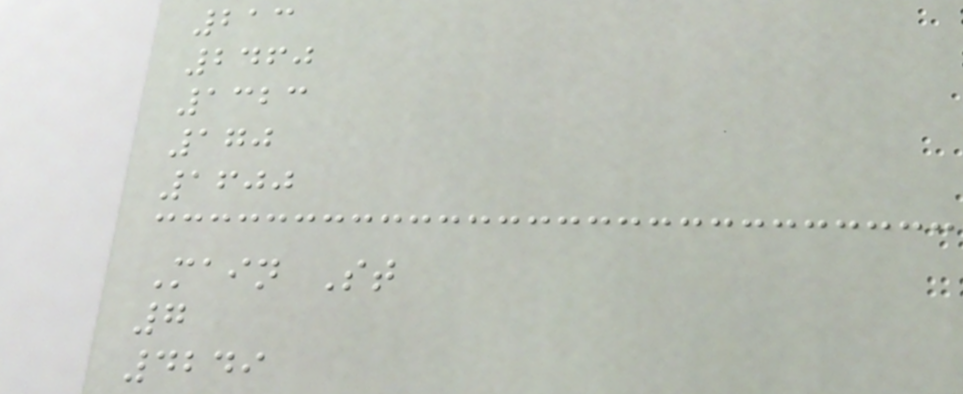213
2460
1323
170
1600
Main St
7
4249
